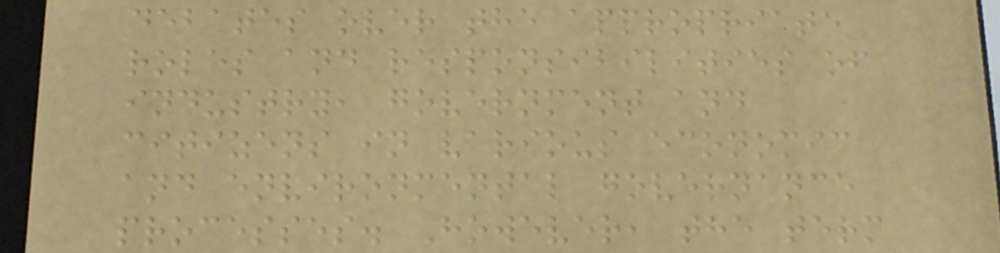debates over the appropriate
roles and responsibilities of
industry, government and
citizens in various economic
and environmental governance
processes. However, the term
